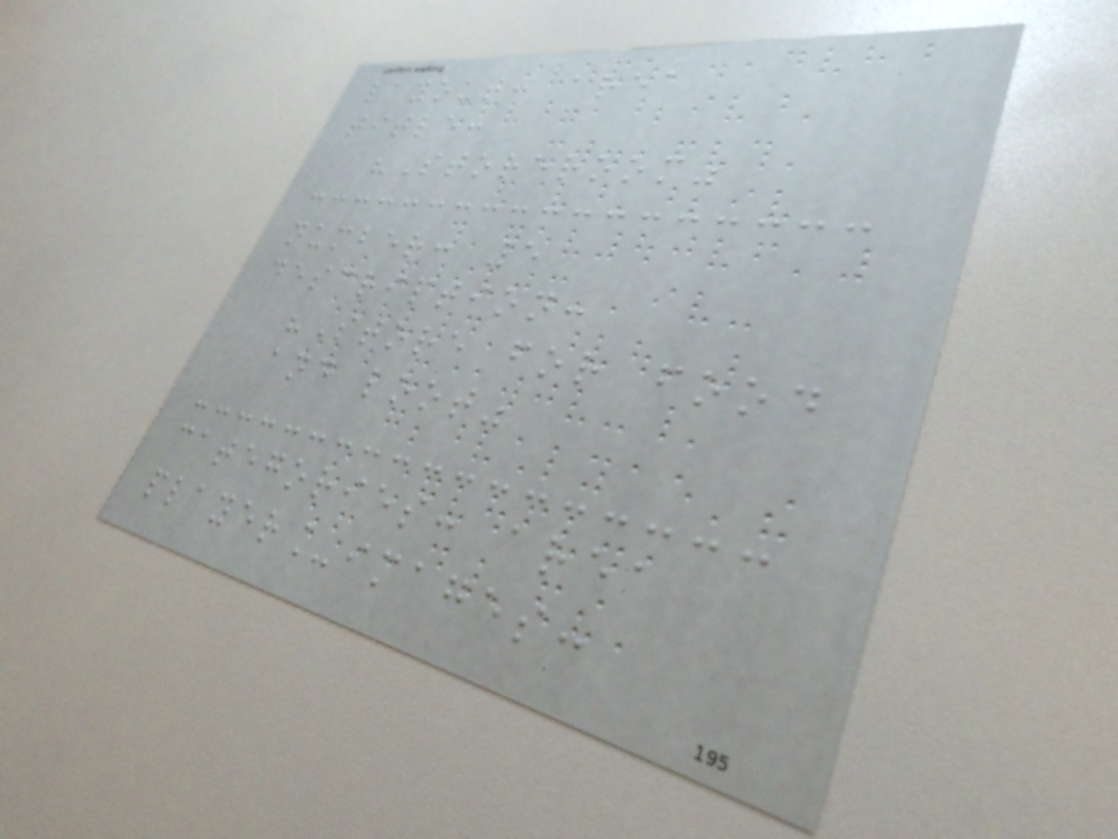layout: area
title:
"Storeroom"
number: 5
description:
"Store for food
and loot"
categories: area
player_images:
